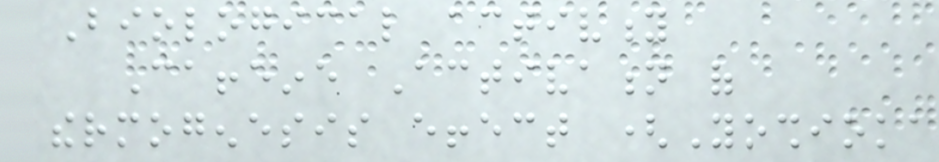Biological activity
Caffeine Activation of
thermogenesis effect (Yoshioka
